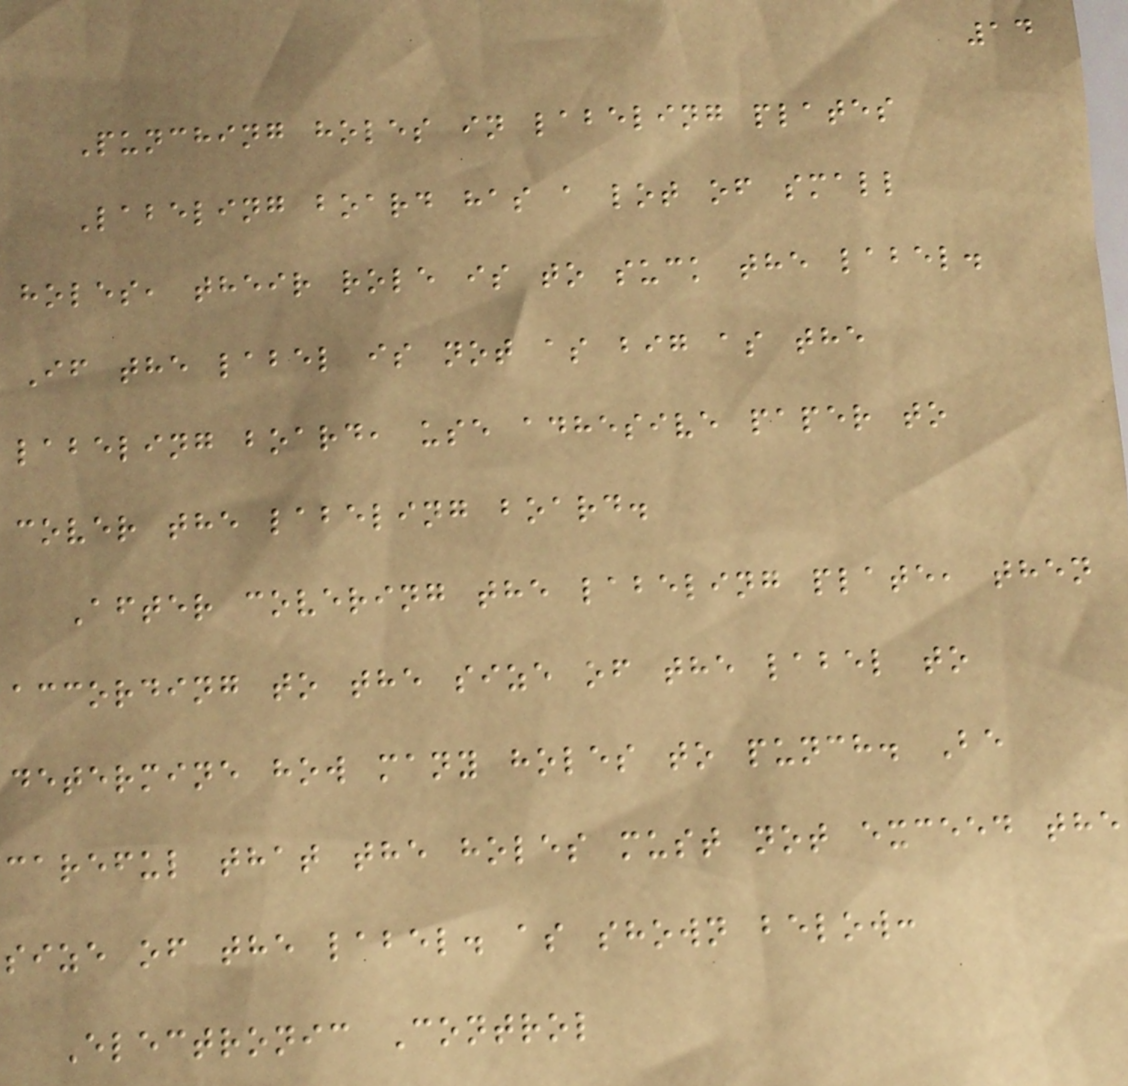14
Punching holes in labeling plates
Labeling board has a lot of small
holes, their role is to suck the label.
If the label is not as big as the
labeling board, use adhesive paper to
cover the labeling board.
After covering the labeling plate, then
according to the size of the label to
determine how many holes to punch. Be
careful that the holes must not exceed the
size of the label. as shown below:
Electronic Control
